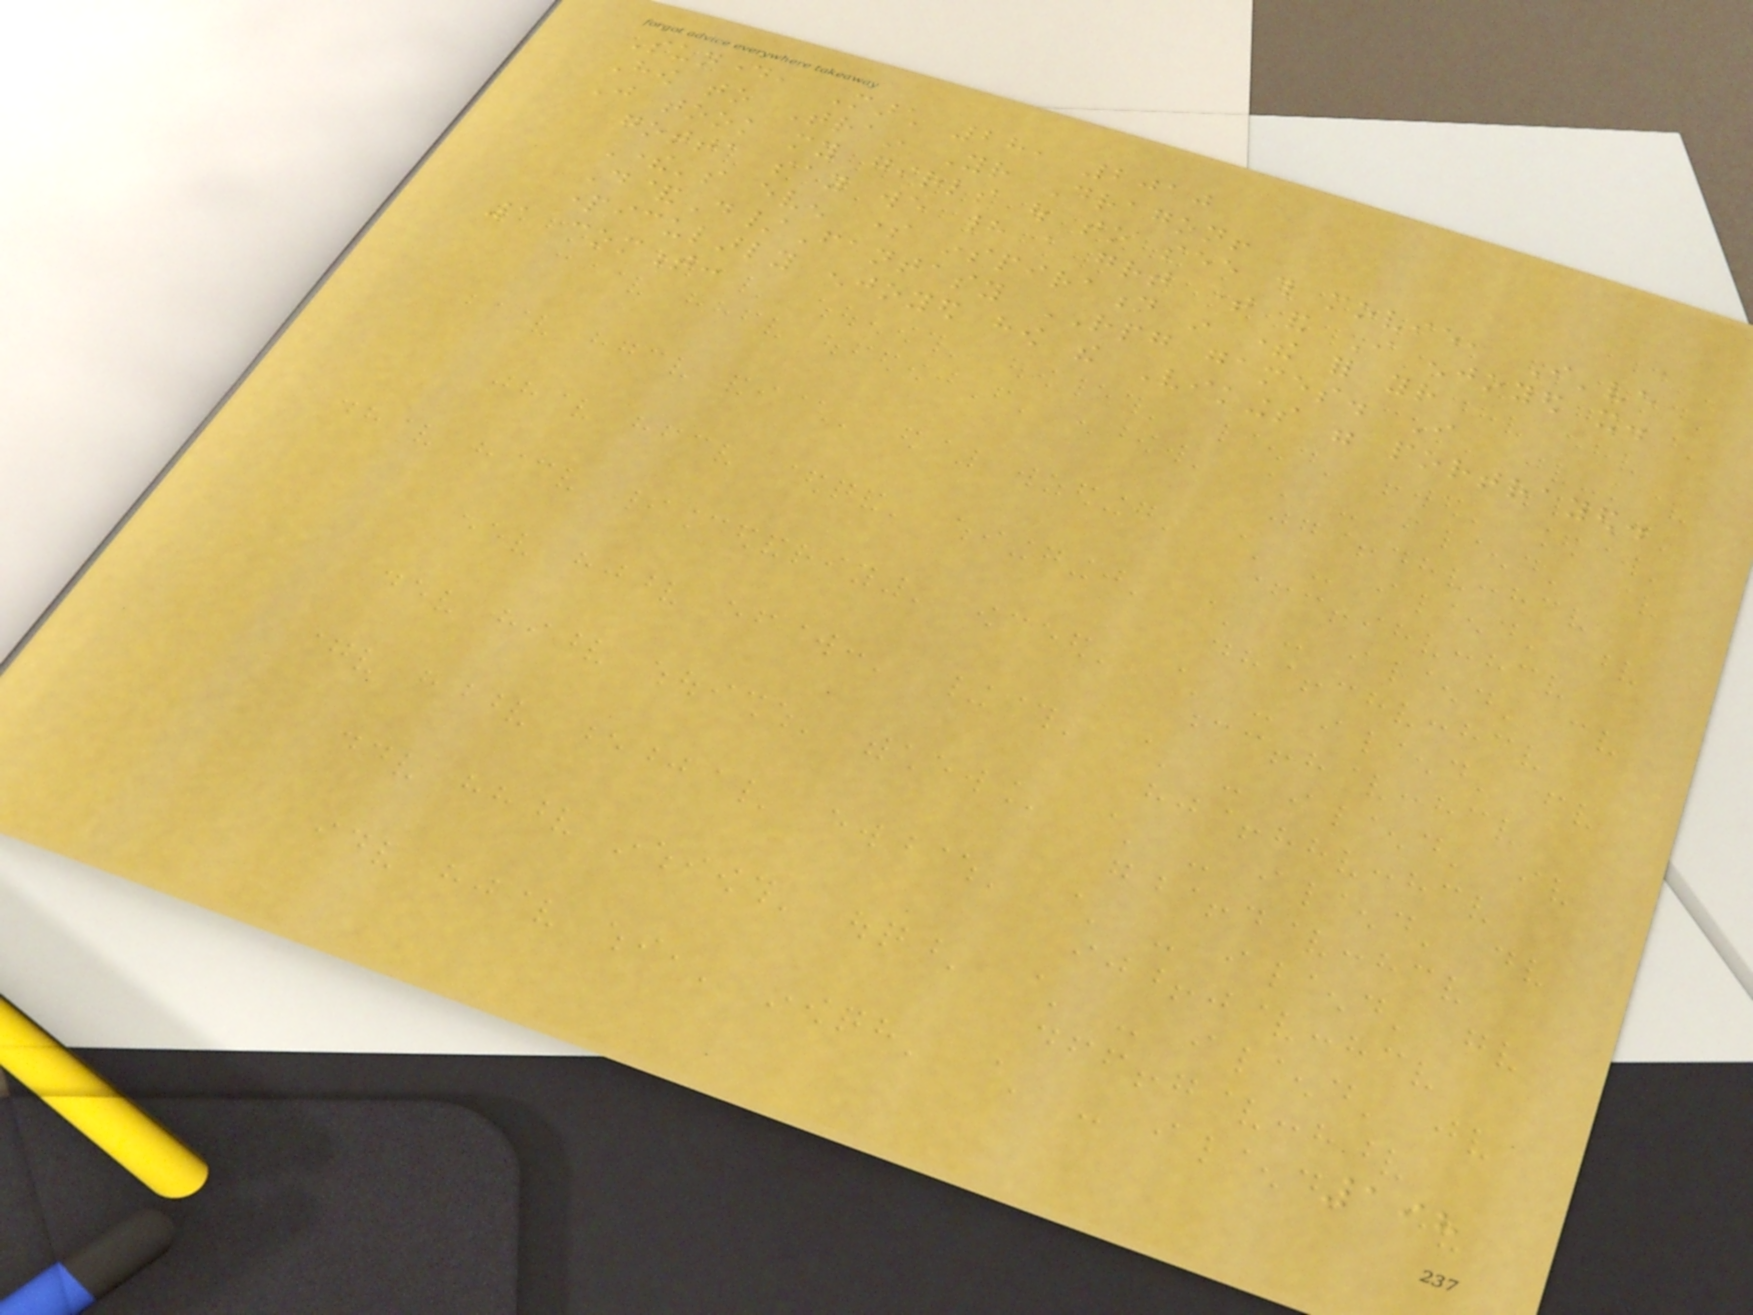Sunday, March 28, 2010
How to Train Your Dragon!
Just took my girls out to see this movie, I've
gotta say we had a great time and I enjoyed it.
There's even some inspiration in there for your
D&D/Fantasy RPG games. I
particularly enjoyed how the Vikings were portrayed.
1 comment:
198
